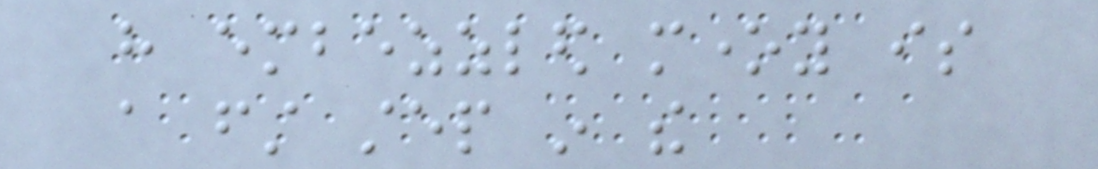have embezzled money is
a first step in the
